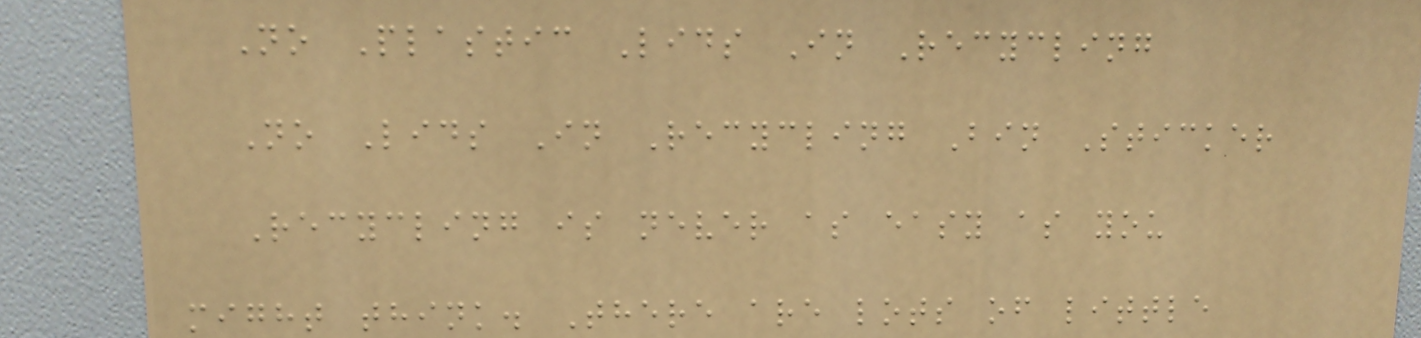No Plastic Lids In Recycling
No Lids In Recycling Bin Sticker
Recycling is never as easy as you
might think. There are lots of little
